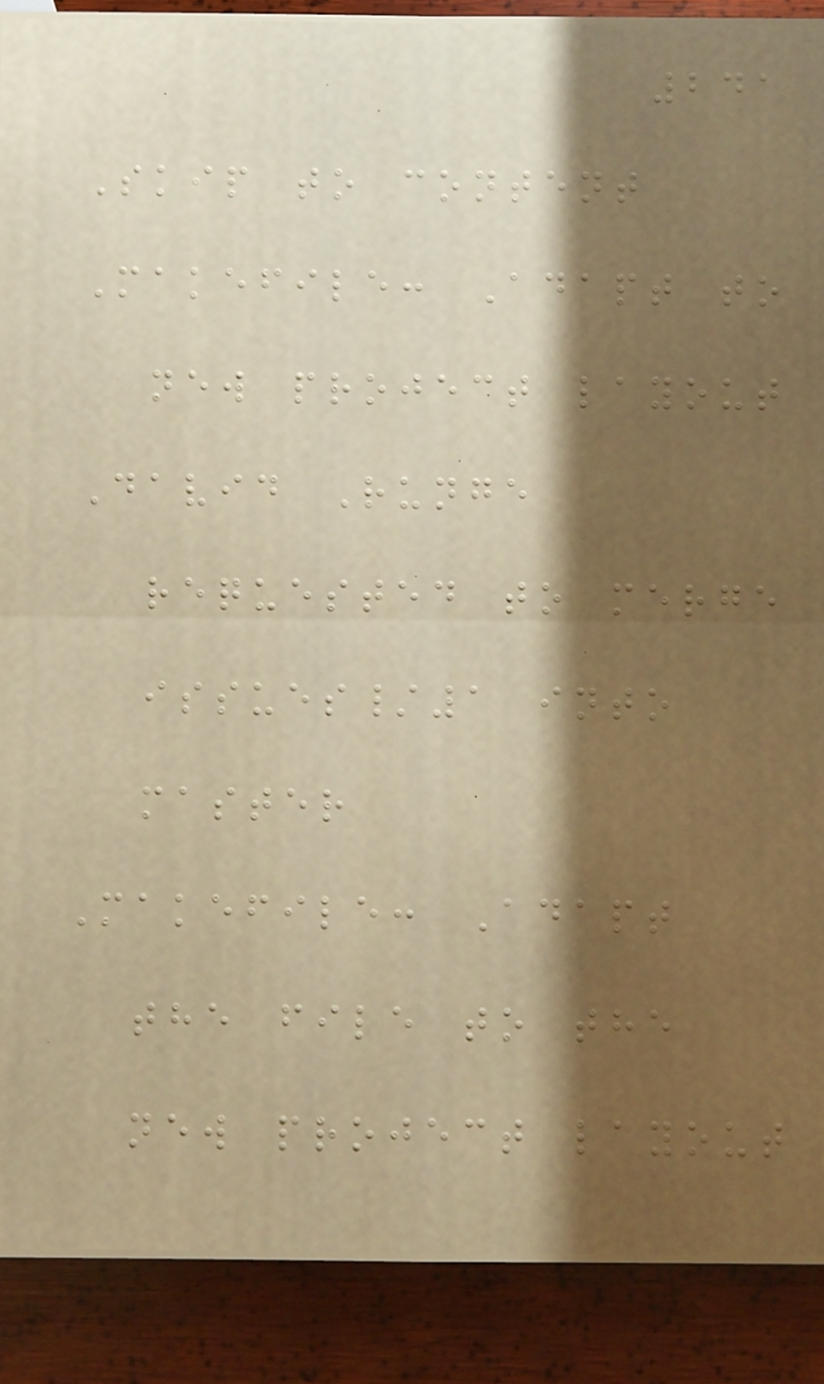241
Skip to content
Makefile: Adapt to
new project layout
David Runge
requested to merge
issues/1 into
master
Makefile: Adapt
the file to the
new project layout
